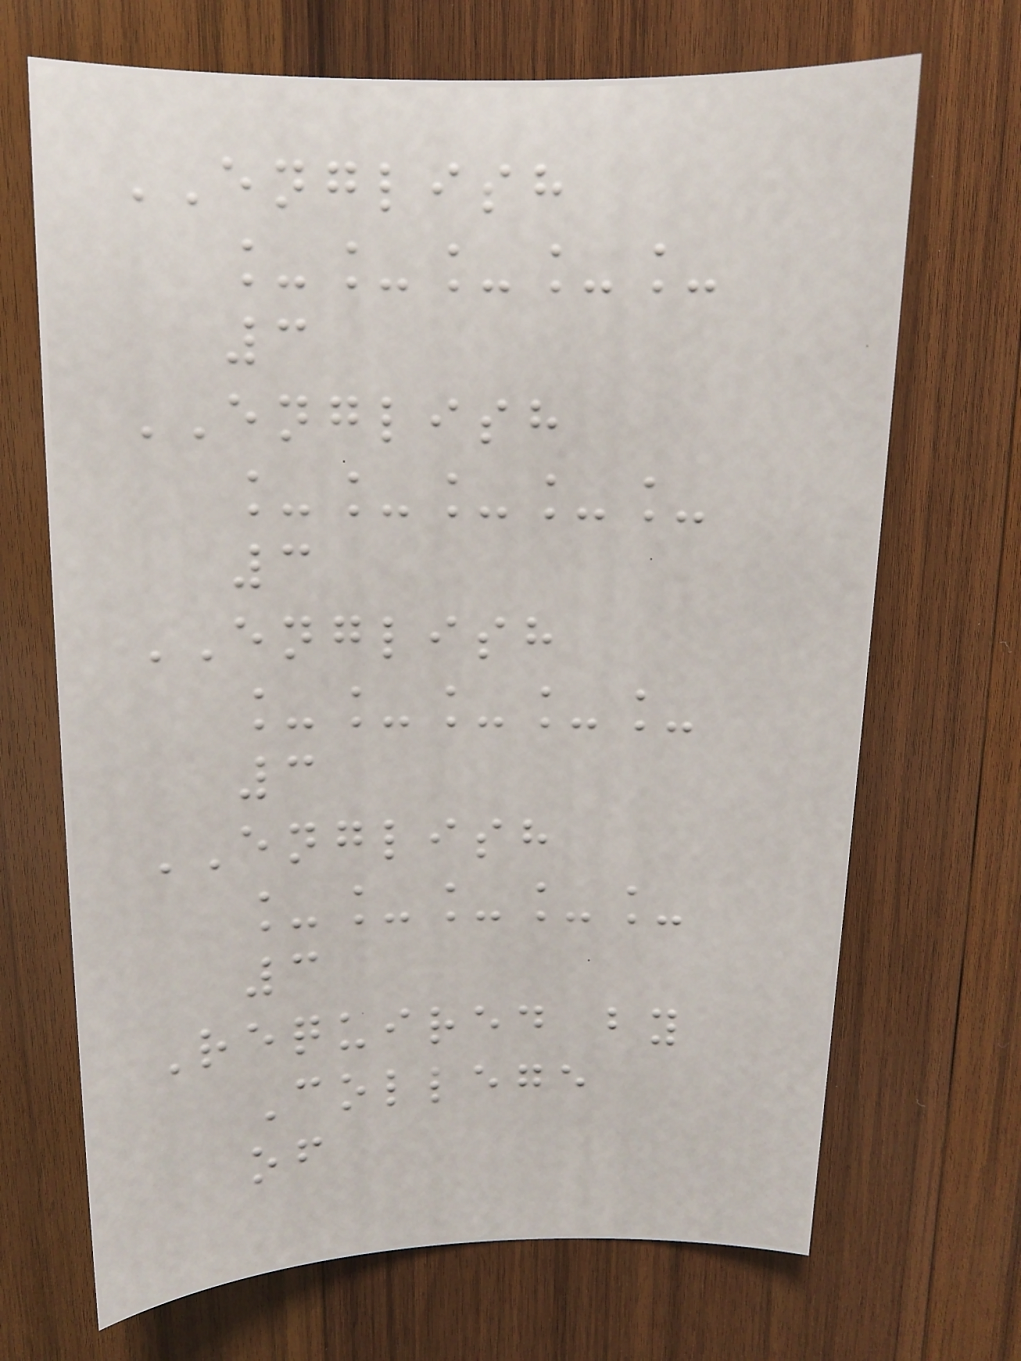ENGLISH
_____
3
ENGLISH
_____
3
ENGLISH
_____
3
ENGLISH
_____
3
Required by
College
of
